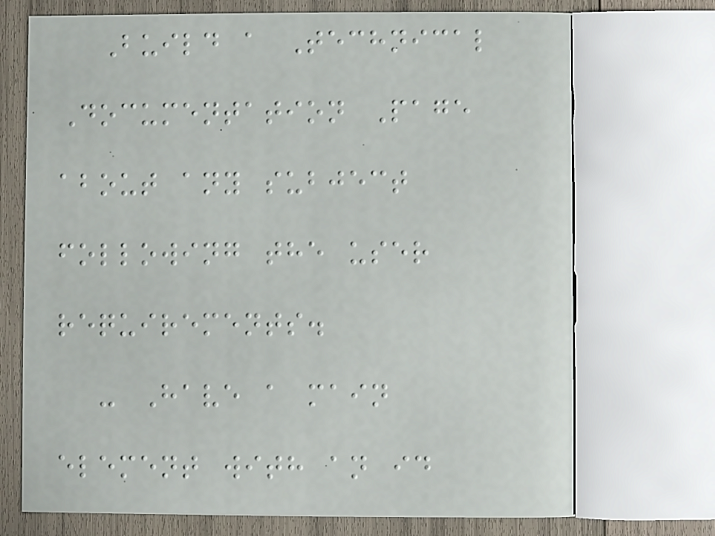Build a Technical
Documentation Page
about any subject
following the user
requirements.
- Have a main
element with an id
